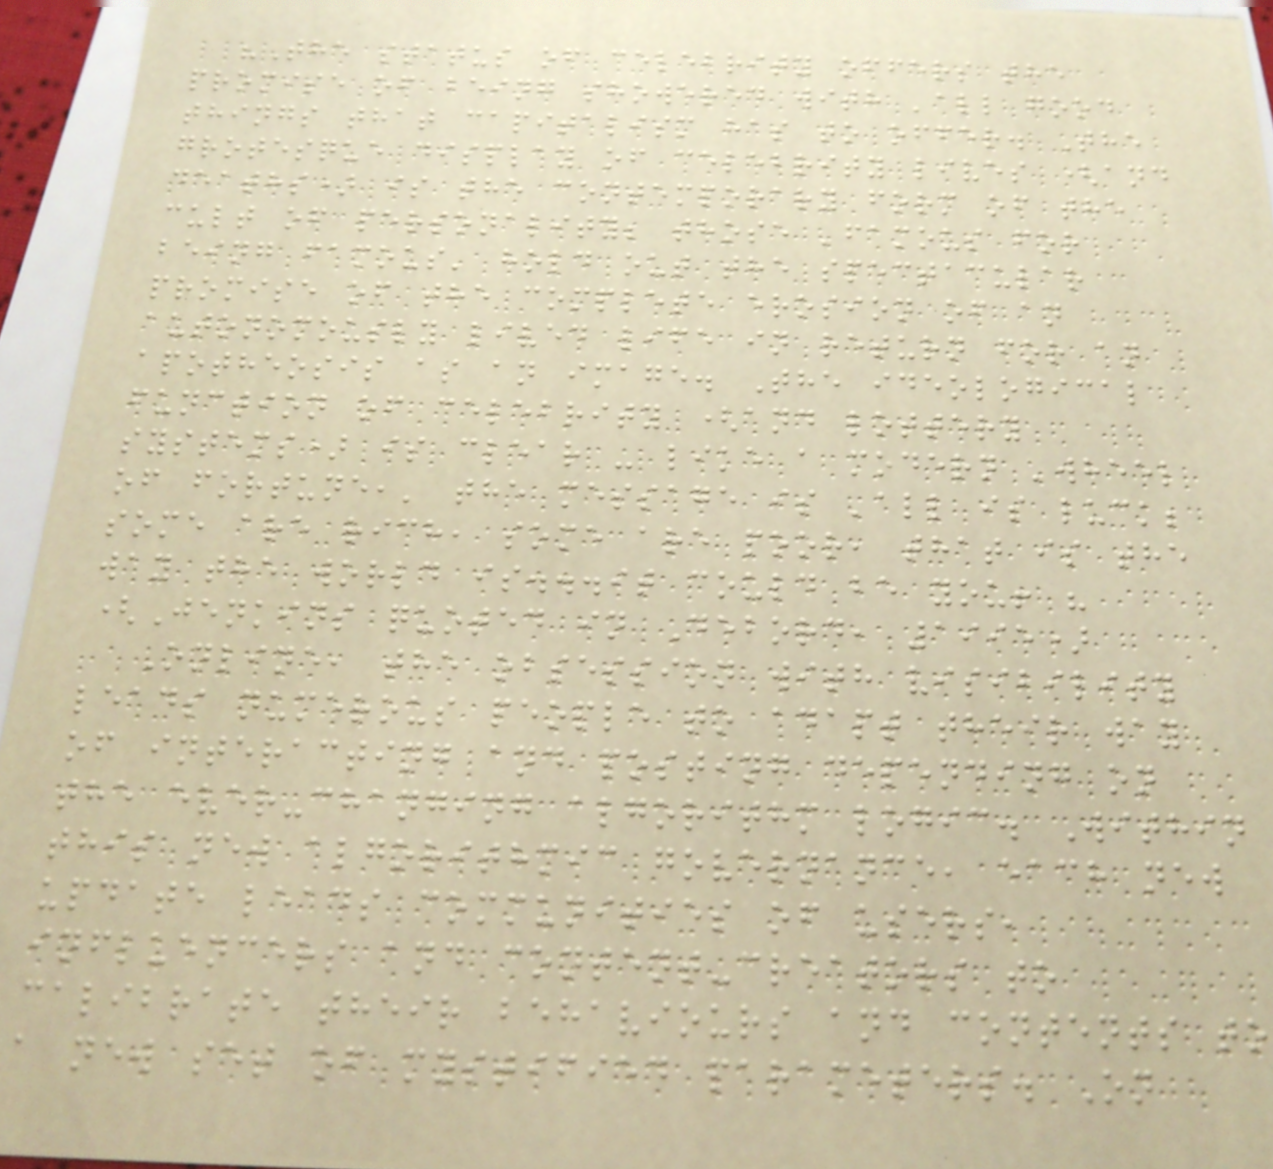"The status of celebrity offers the
promise of being showered with 'all good
things that capitalism has to offer. The
grotesque display of celebrity lives (and
deaths) is the contemporary form of the
cult of personality; those 'famous for
being famous' hold out the spectacular
promise of the complete erosion of an
autonomously lived life in return for an
apotheosis as an image. The ideological
function of celebrity (and lottery
systems) is clear - like a modern 'wheel
of fortune,' the message is 'all is luck;
some are rich, some are poor, that is the
way the world is...it could be you! "
(Jenkins quoted in Debord, 1995)
Online, the obsession with visibility
leads numerous people to adapt their way
of interacting and posting depending on
the ever-changing algorithm logic. Within
this new algorithmic governance, each new
update leads communities of users,
influencers and content-creators to
calibrate their behaviours and contents to
a new set of mystified parameters. On
